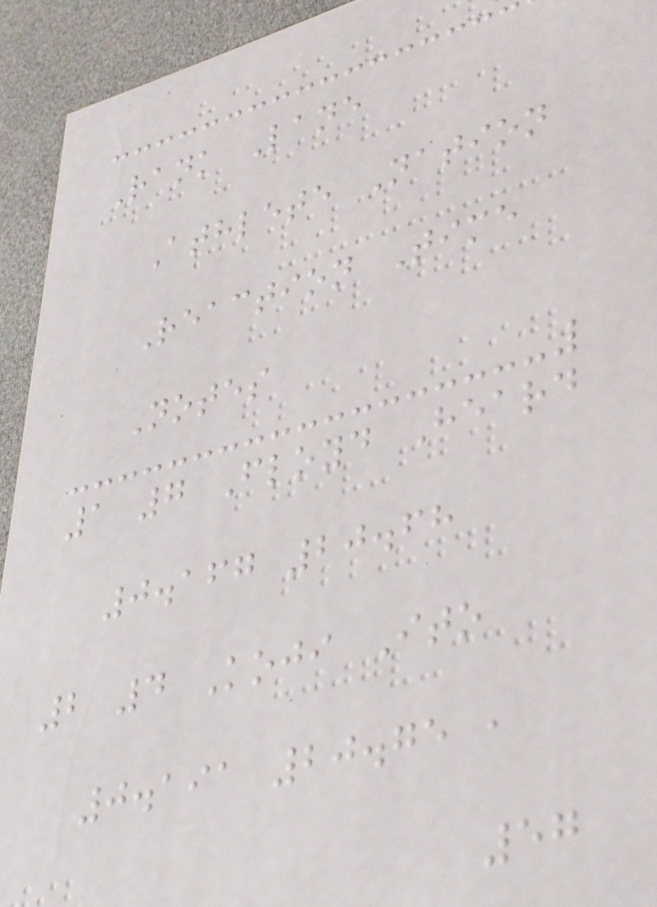Rank Lane
Athlete Nation
Reaction Time
Notes
1 7 Floyd Heard
0.167 20.68
2 4 Koji Ito
0.191 20.75 ,
57
